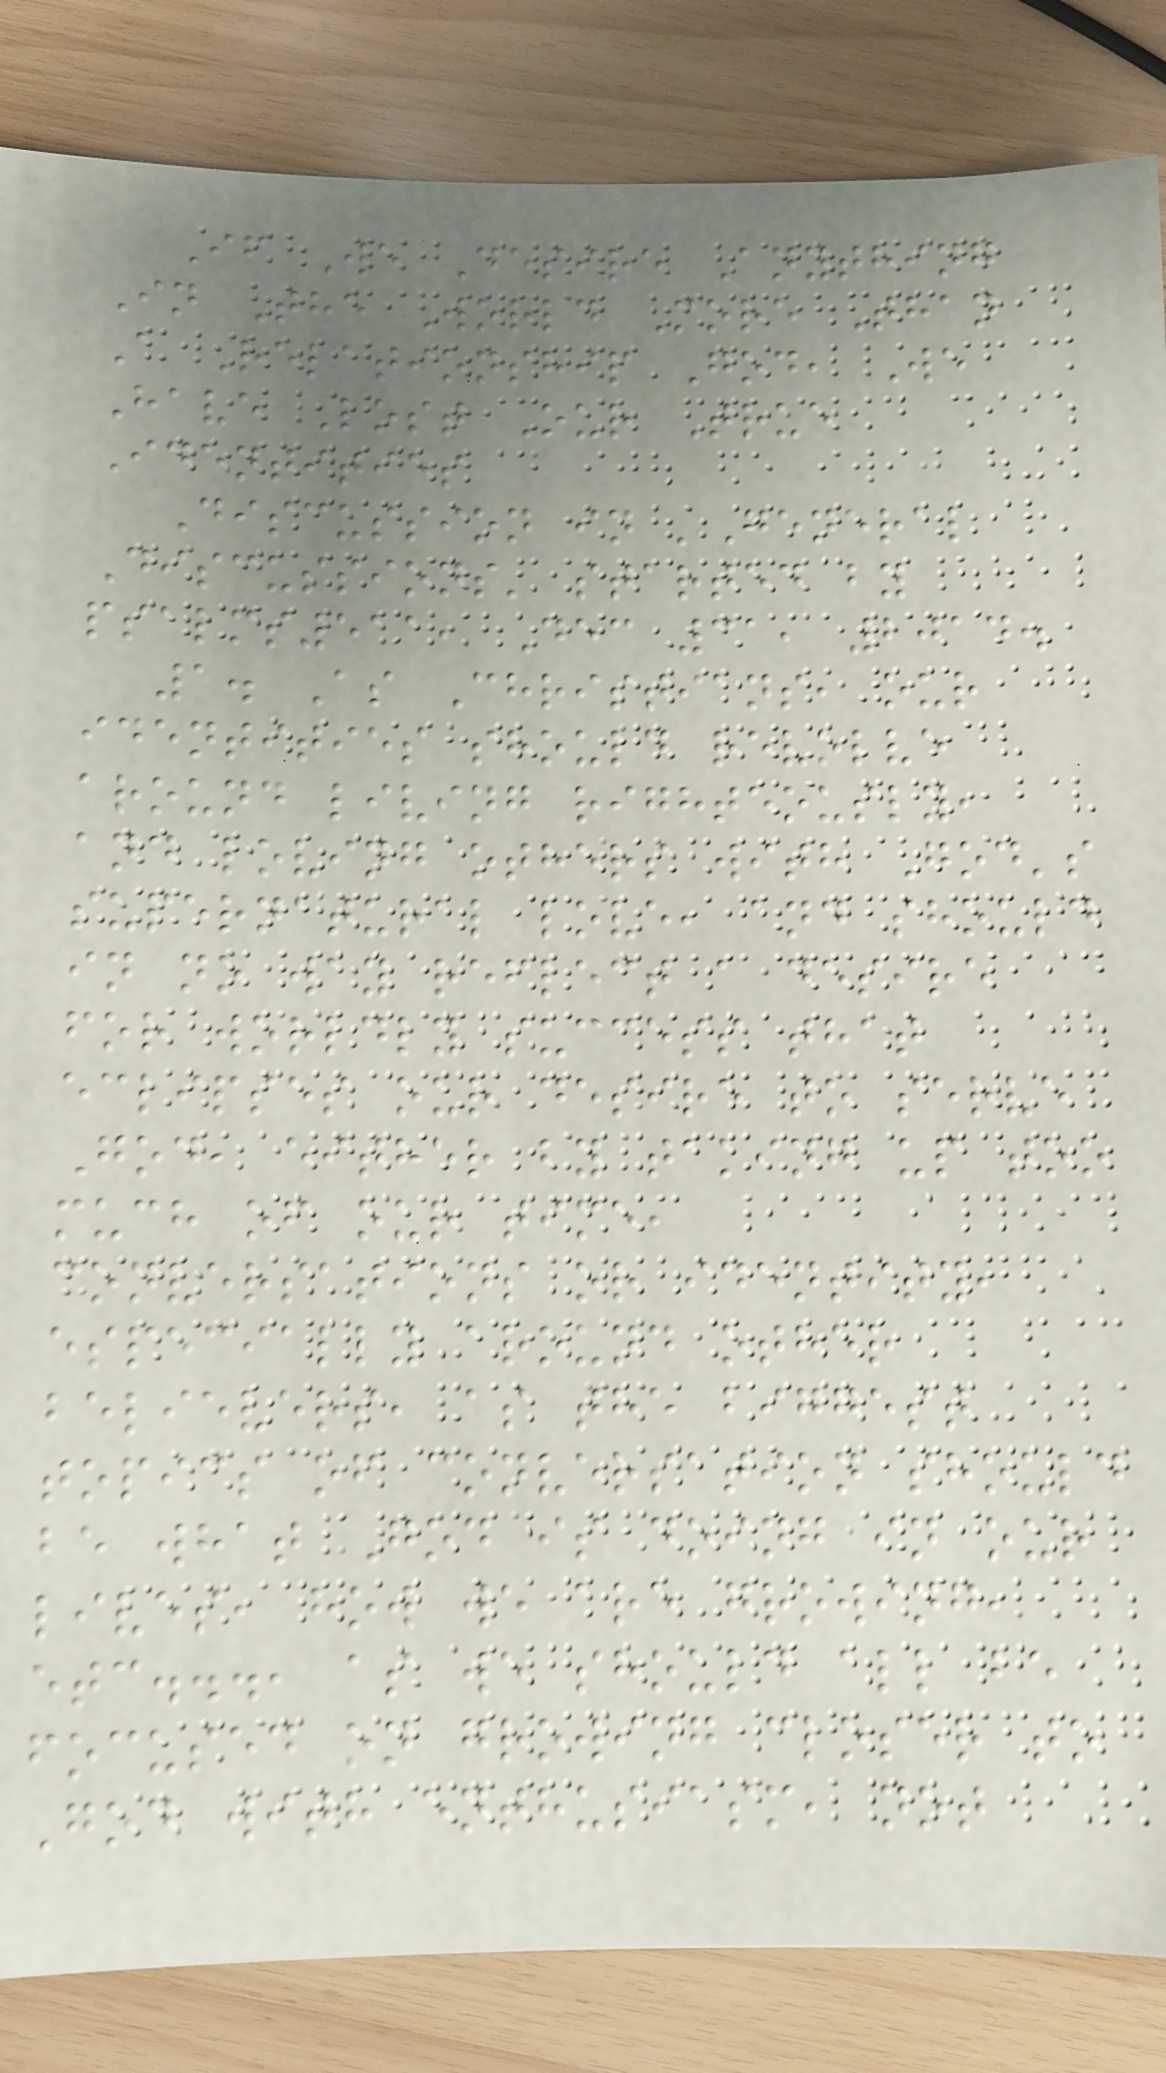If We Desire Anything
In The World More Than
A Relationship God, We
Have Lost Our True
Identities
Discussion in 'General
Discussions' started by
psalms511, Dec 31, 2014.
1. As Christians, our
identities should revolve
around living righteously,
and loving others with God's
supernatural love, and should
in no way reflect a desire
for worldly success that
eclipses our desire to serve
God, either by taking up too
much of our time,
conversations or identity,
especially around other
believers, as the biggest
topics of conversation should
be what God is doing in our
lives, how we are growing,
etc..., as we should all be
focused on growing closer to
God with enthusiasm, not
